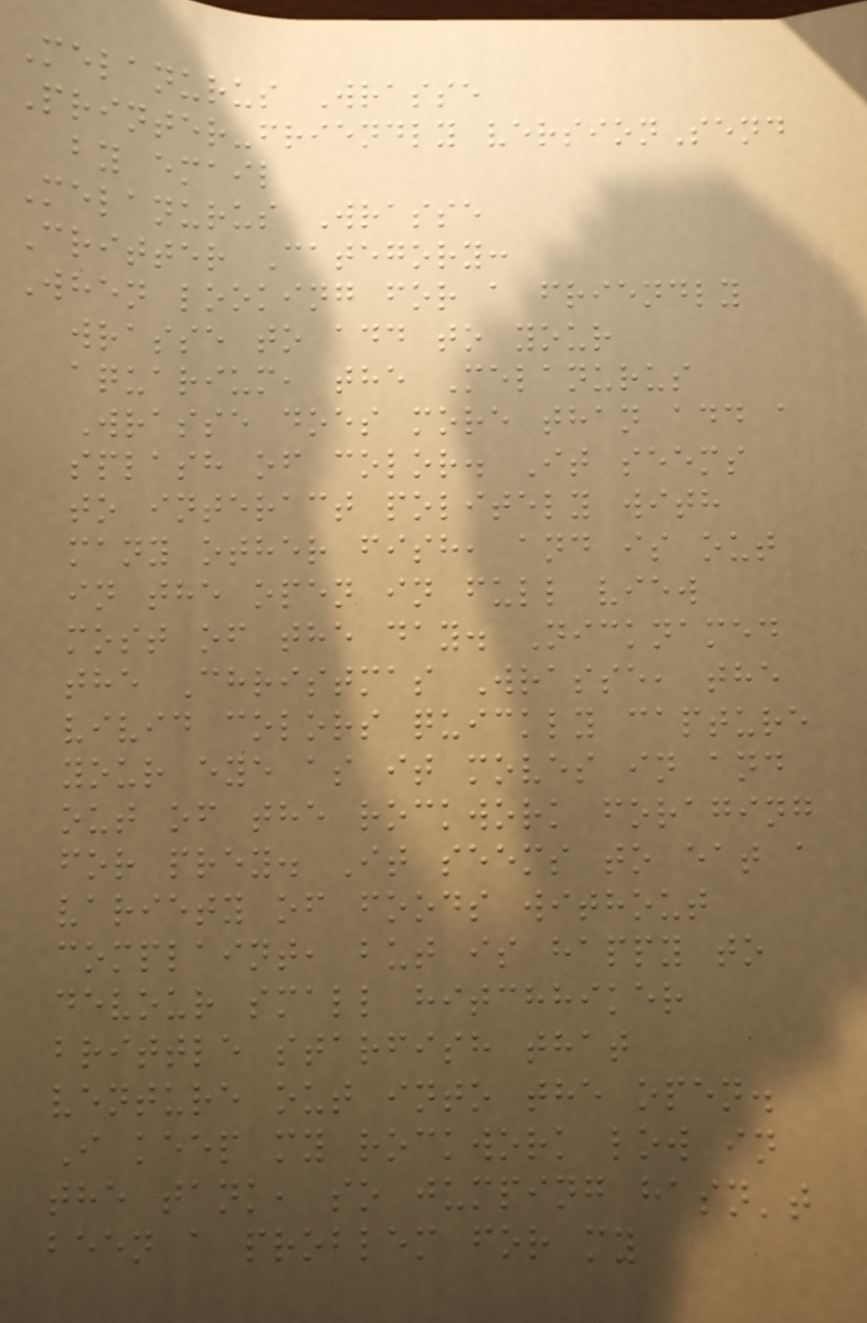Melanurus Wrasse
Printer-friendly versionSend
by email
Melanurus Wrasse
Critter Category:
When looking for a friendly
wrasse to add to your
aquarium, the Melanurus
Wrasse does more than add a
splash of color. It seems
to interact politely with
many other fish, and is out
in the open in full view
most of the day. Nicknamed
the Christmas Wrasse, the
vivid colors quickly capture
your eye as it moves in and
out of the rockwork foraging
for prey. It seems to eat a
variety of foods without
complaint, but is happy to
devour small hitchhiker
brittle starfish that
venture out into the open.
I keep my rockwork low in
the tank, so jumping hasn't
been a problem for my
